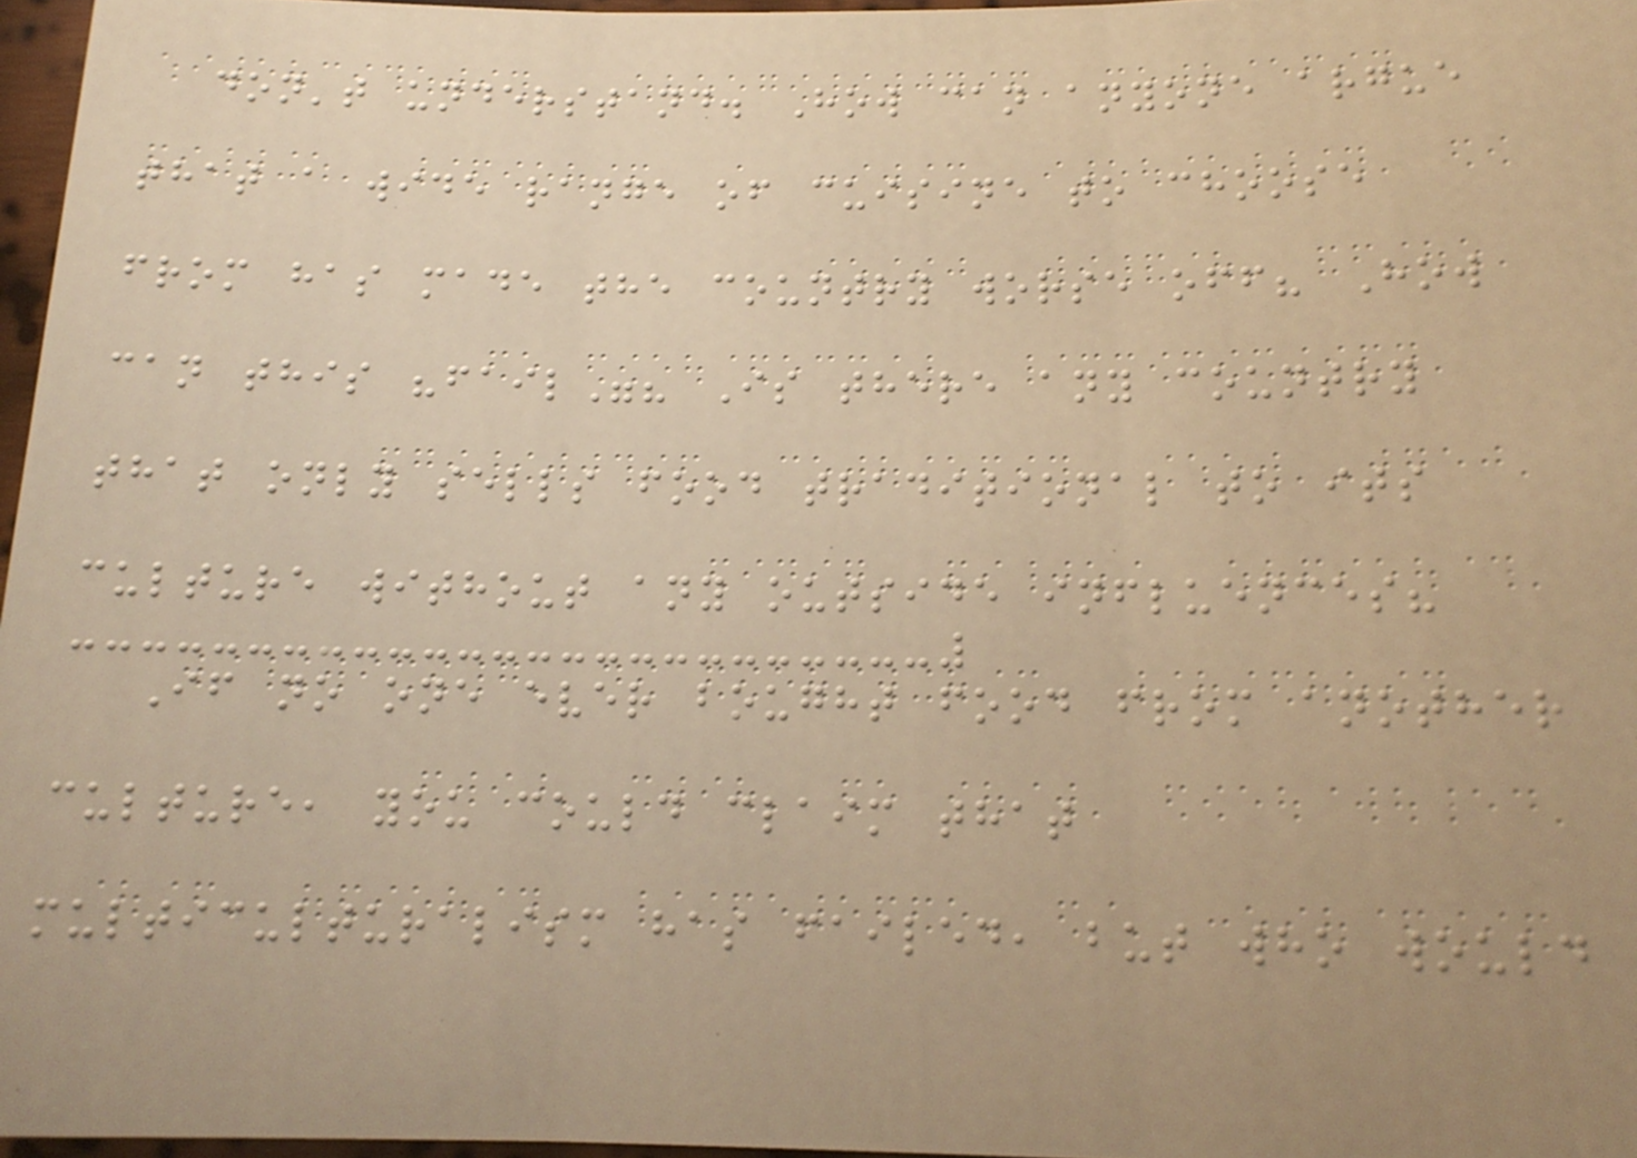don't understand. How can anyone argue
that a wide range of cuisine to choose
from has made the country worse off? How
can this "fail"? Is there any country
that only sells food traditional to its
culture without any outside influences?
If no one ever bought food from another
culture, you could claim that
multiculturalism has failed, but who would
